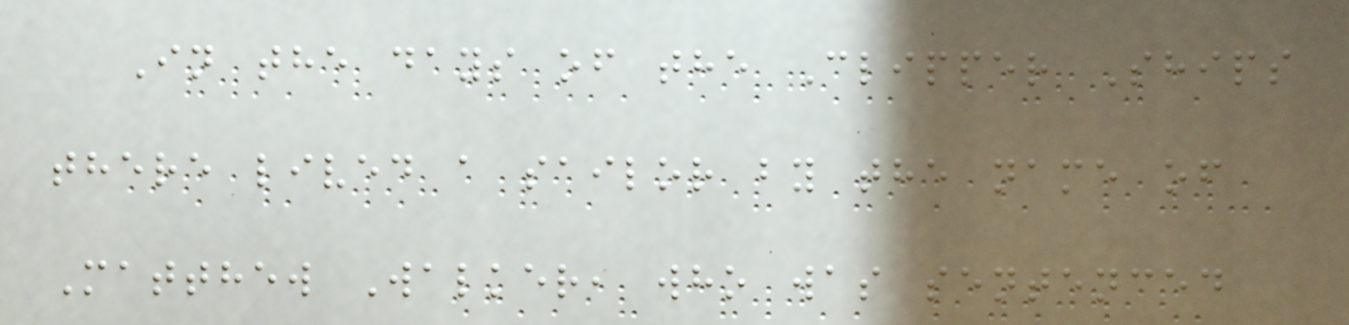In the days of the Clipper Ships
there lived a sailor by the name of
Matthew Walker, who was sentenced
